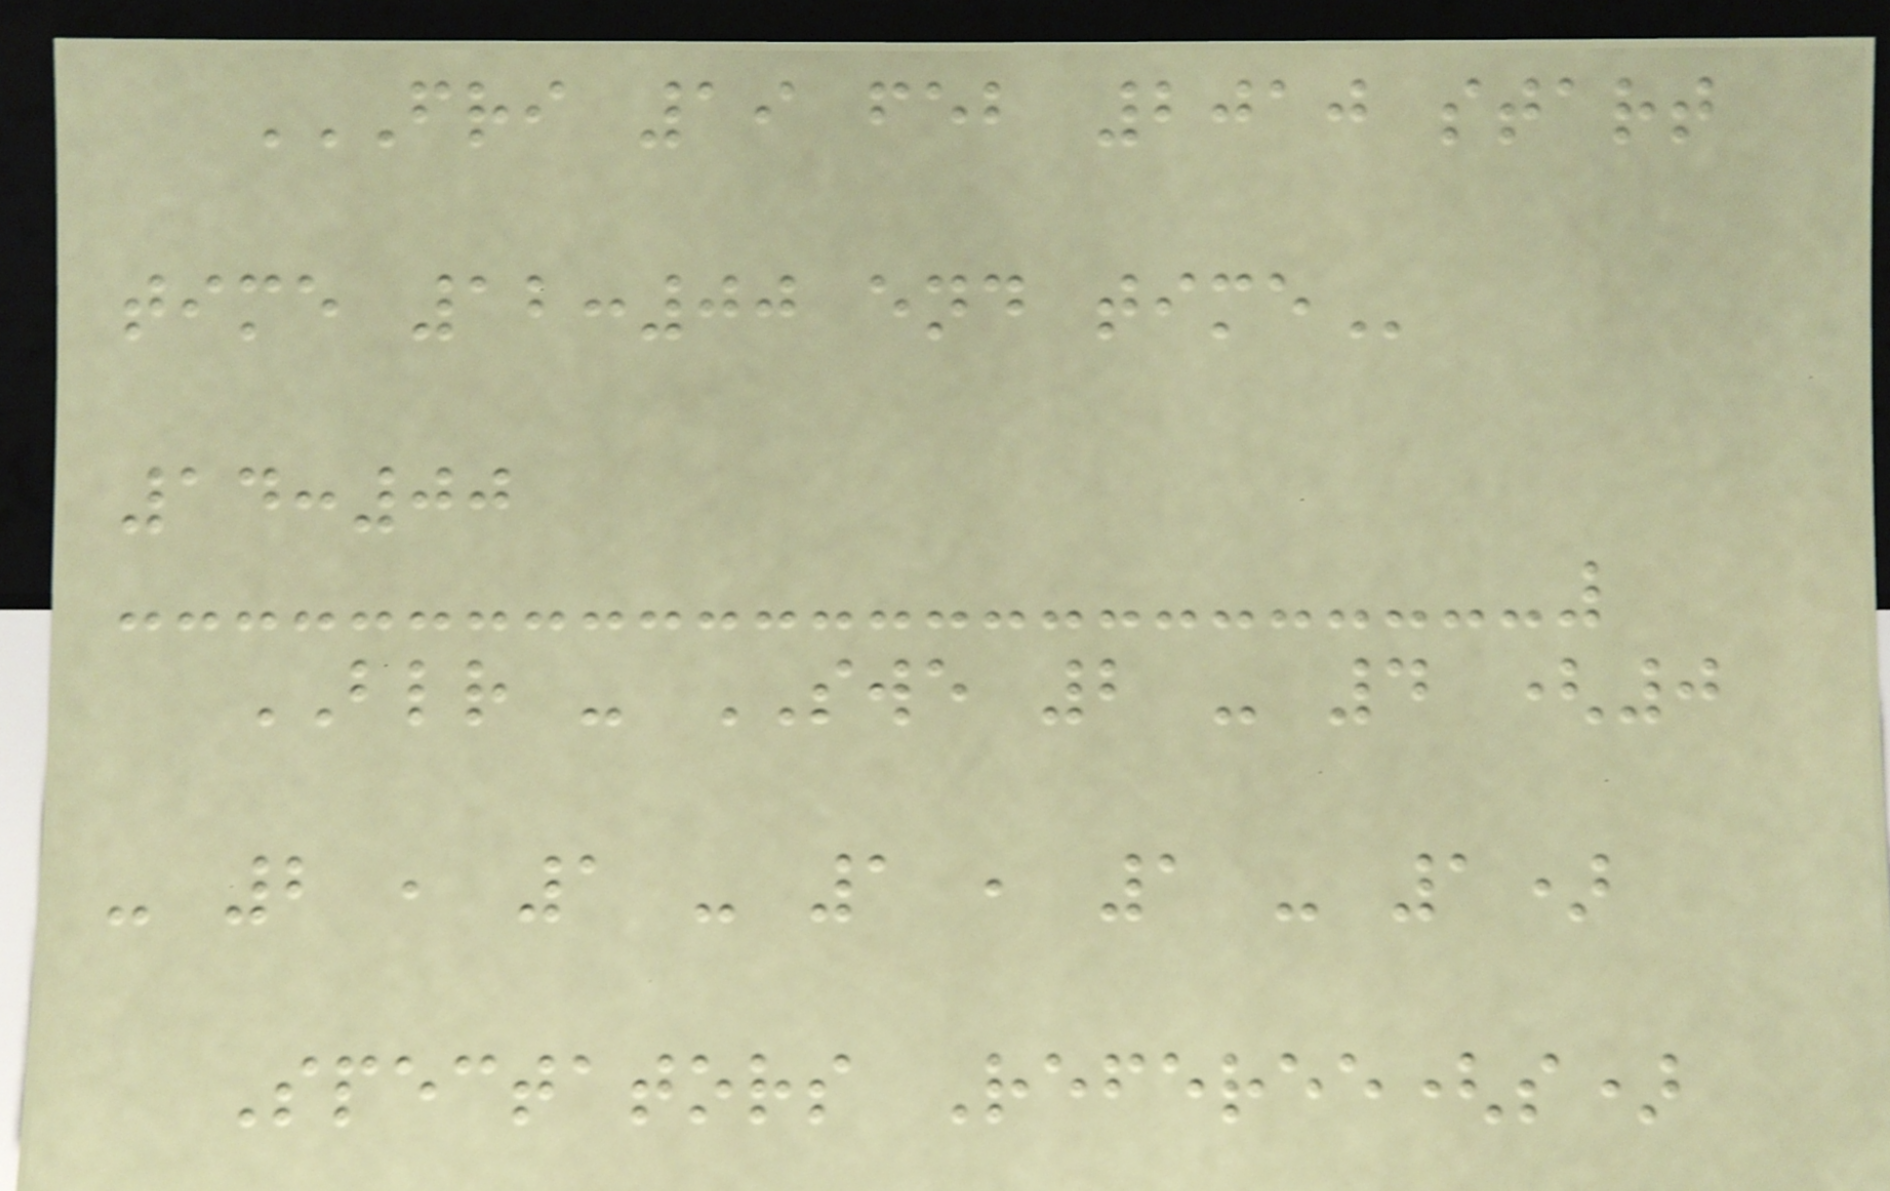FRI 19 FEB 2010 START
TIME 12:00 END TIME
14:00
BLR - SWE 2 - 4 (0
- 2 , 1 - 1 , 1 - 1)
Spectators Referee(s)
